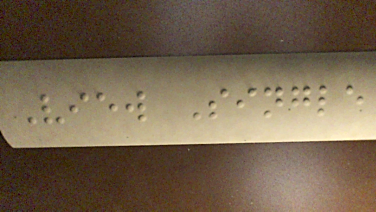View Single
